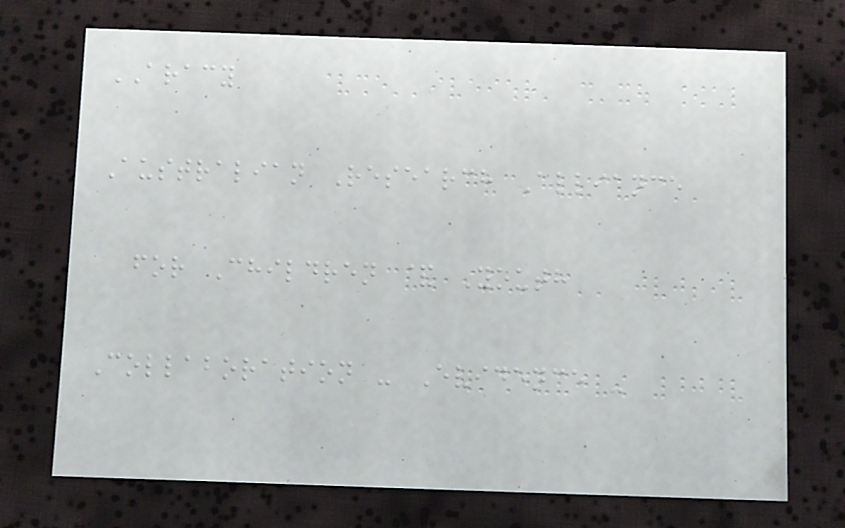ARACY
Australian Research Alliance
for Children & Youth
Collaboration - Evidence -
